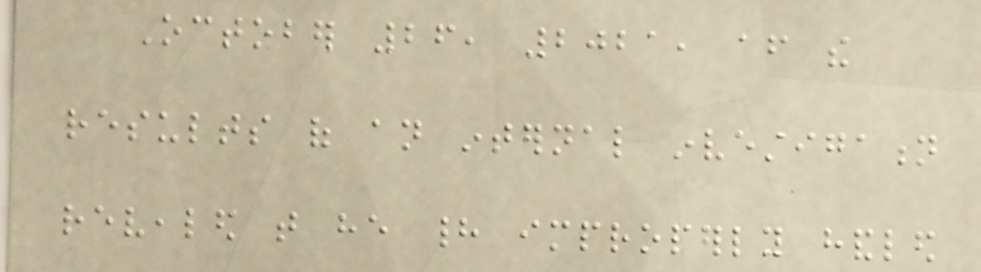October 26, 2021, after the
results of an internal investigation
revealed that he had improperly handled
